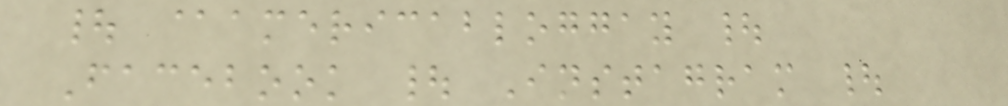| @americabloggay |
Facebook | Instagram |
